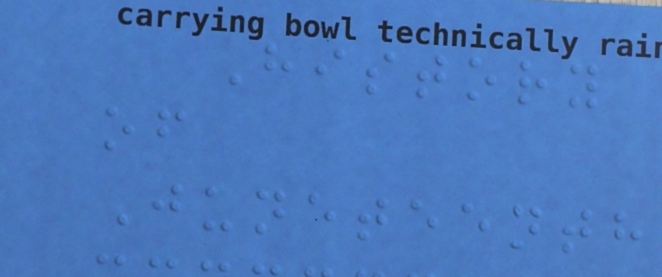History
of
Juneteenth
